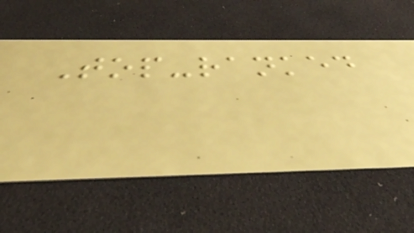Top-ranked
